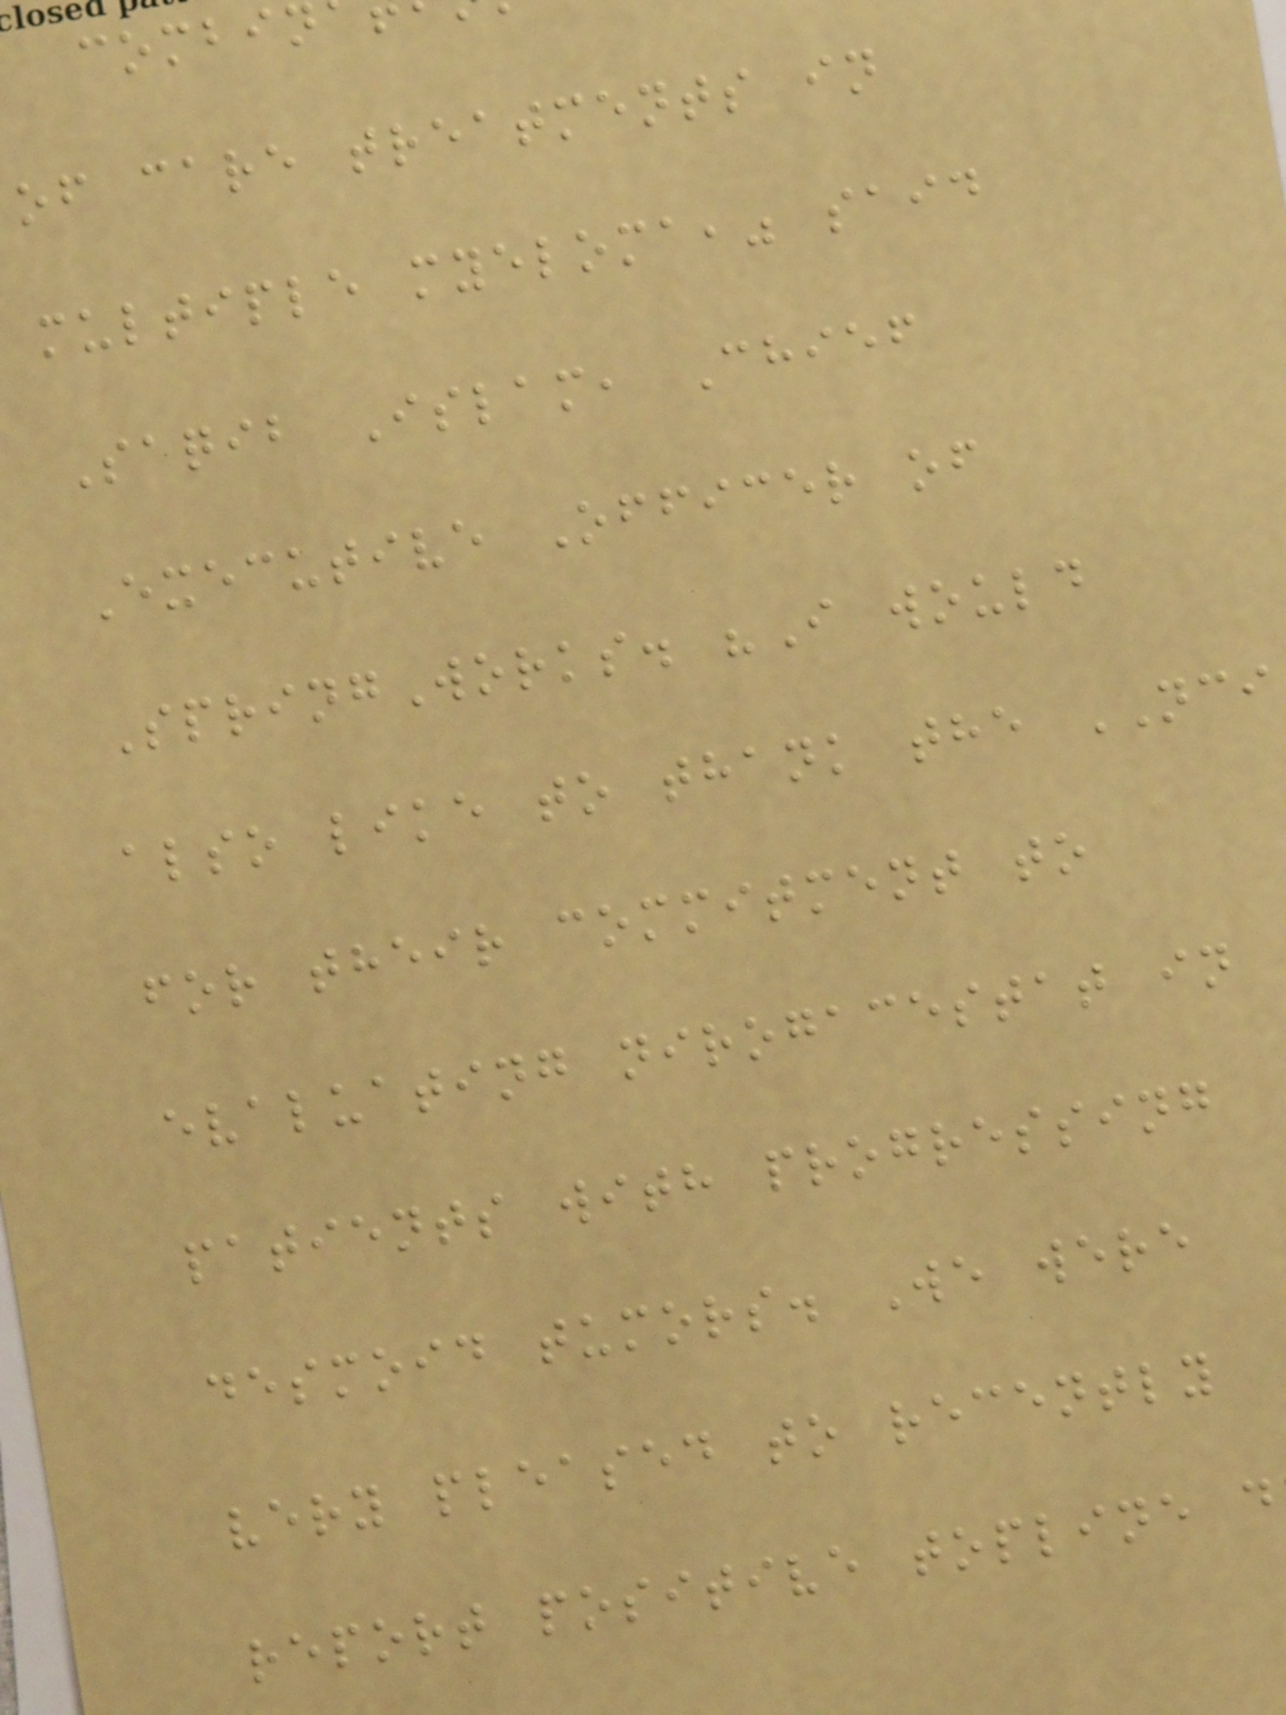of care treatments in
multiple myeloma," said
Saqib Islam, Chief
Executive Officer of
SpringWorks. "I would
also like to thank the NCI
for their commitment to
evaluating nirogacestat in
patients with progressing
desmoid tumors. We were
very pleased to recently
report positive topline d
